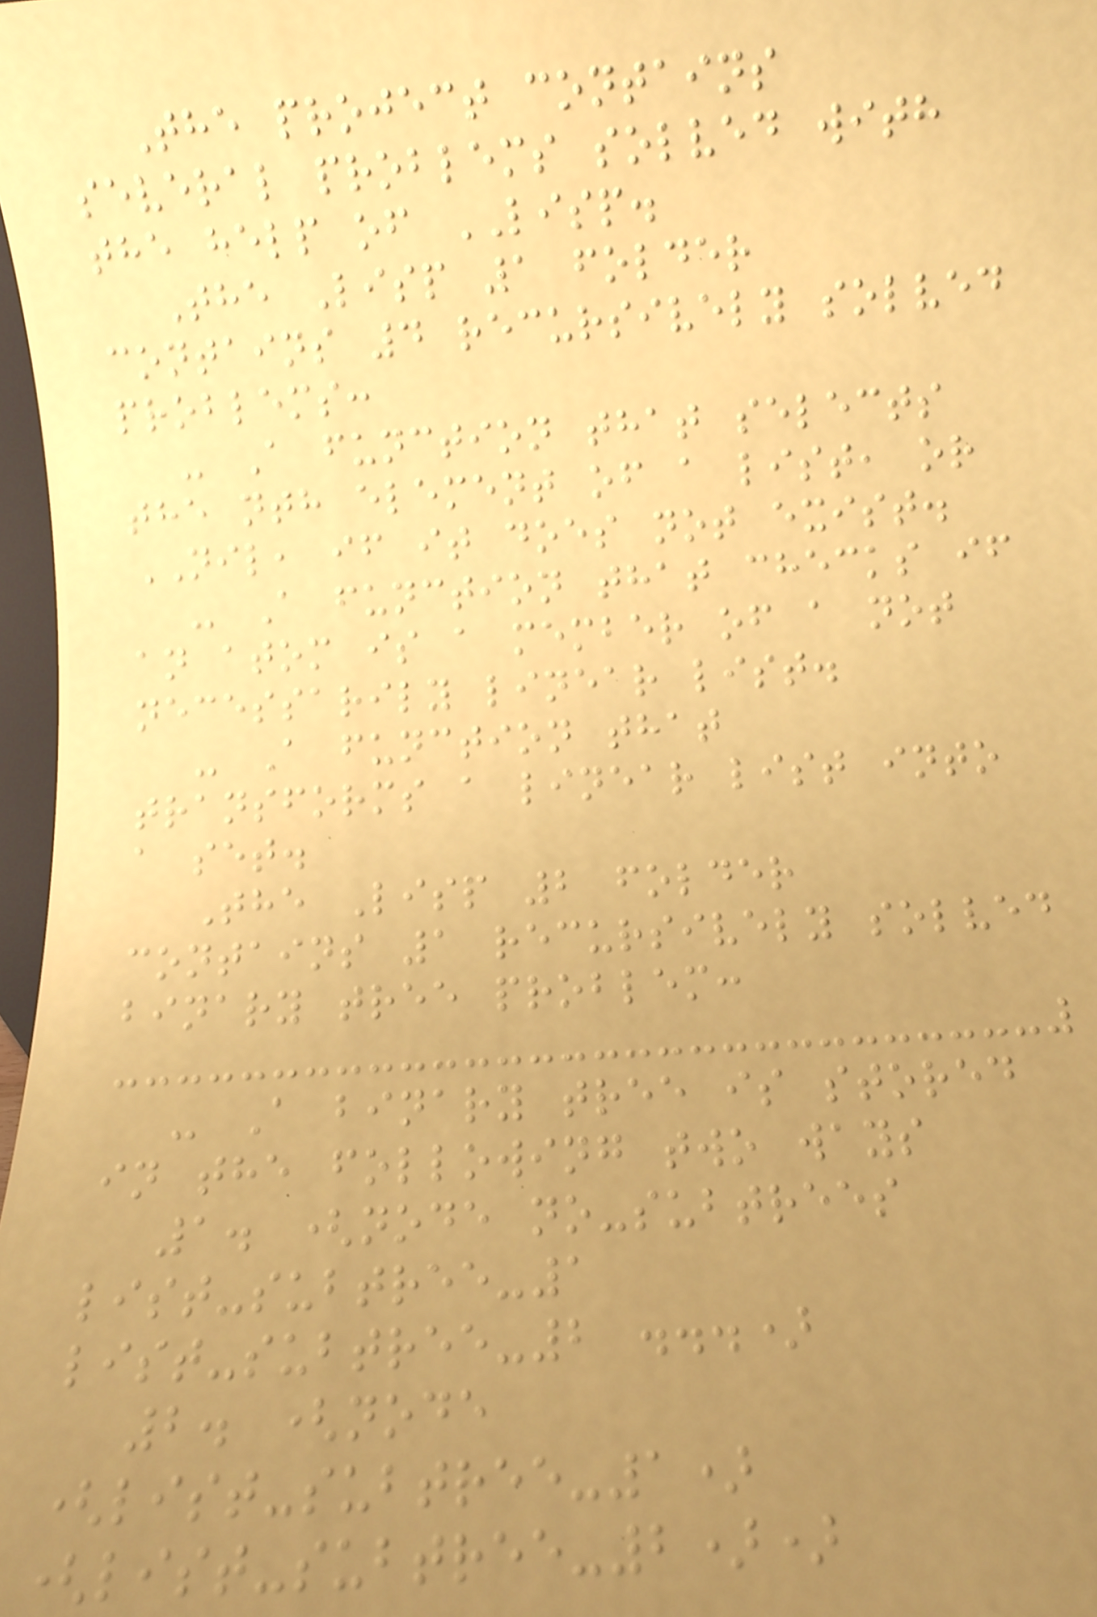The project contains
several problems solved with
the help of LISP.
The Lisp 1 folder
contains 4 recursively solved
problems:
- A function that selects
the nth element of a list, or
NIL, if it does not exist.
- A function that checks if
an atom is a member of a not
necessarily linear list.
- A function that
transforms a linear list into
a set.
The Lisp 2 folder
contains 1 recursively solved
binary tree problem:
- A binary tree is stored
in the following two ways
1. (node no-subtrees
list-subtree-1
list-subtree-2 ...)
2. (node
(list-subtree-1)
(list-subtree-2))
